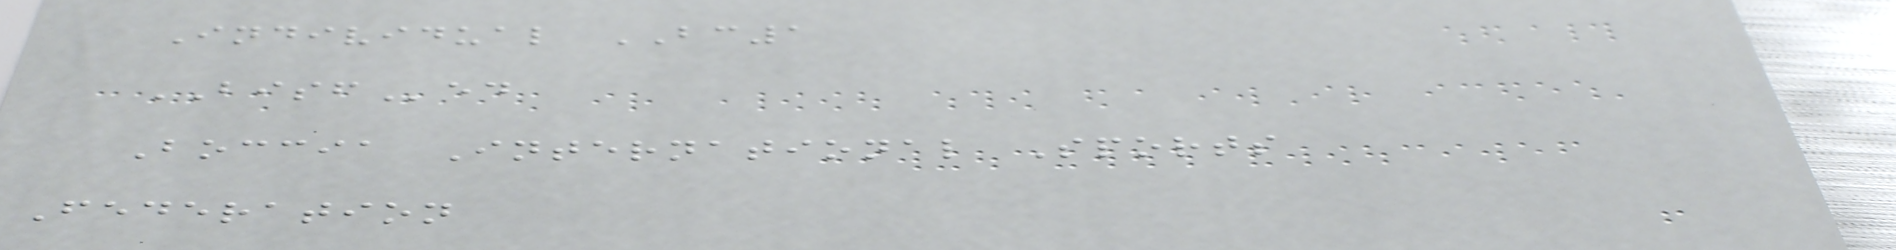Individual BC1
BISFed
Boccia International Sports
Federation
